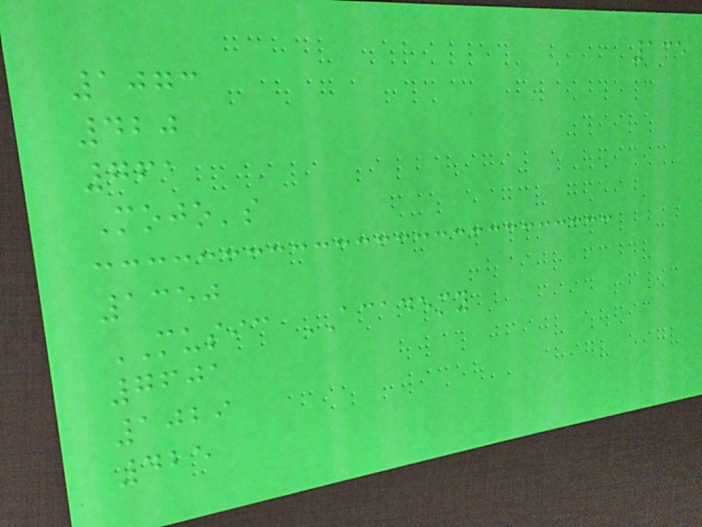135
1073
420
761
Mojo's
1350
MUSIC ACADEMY
7601
1029
425
